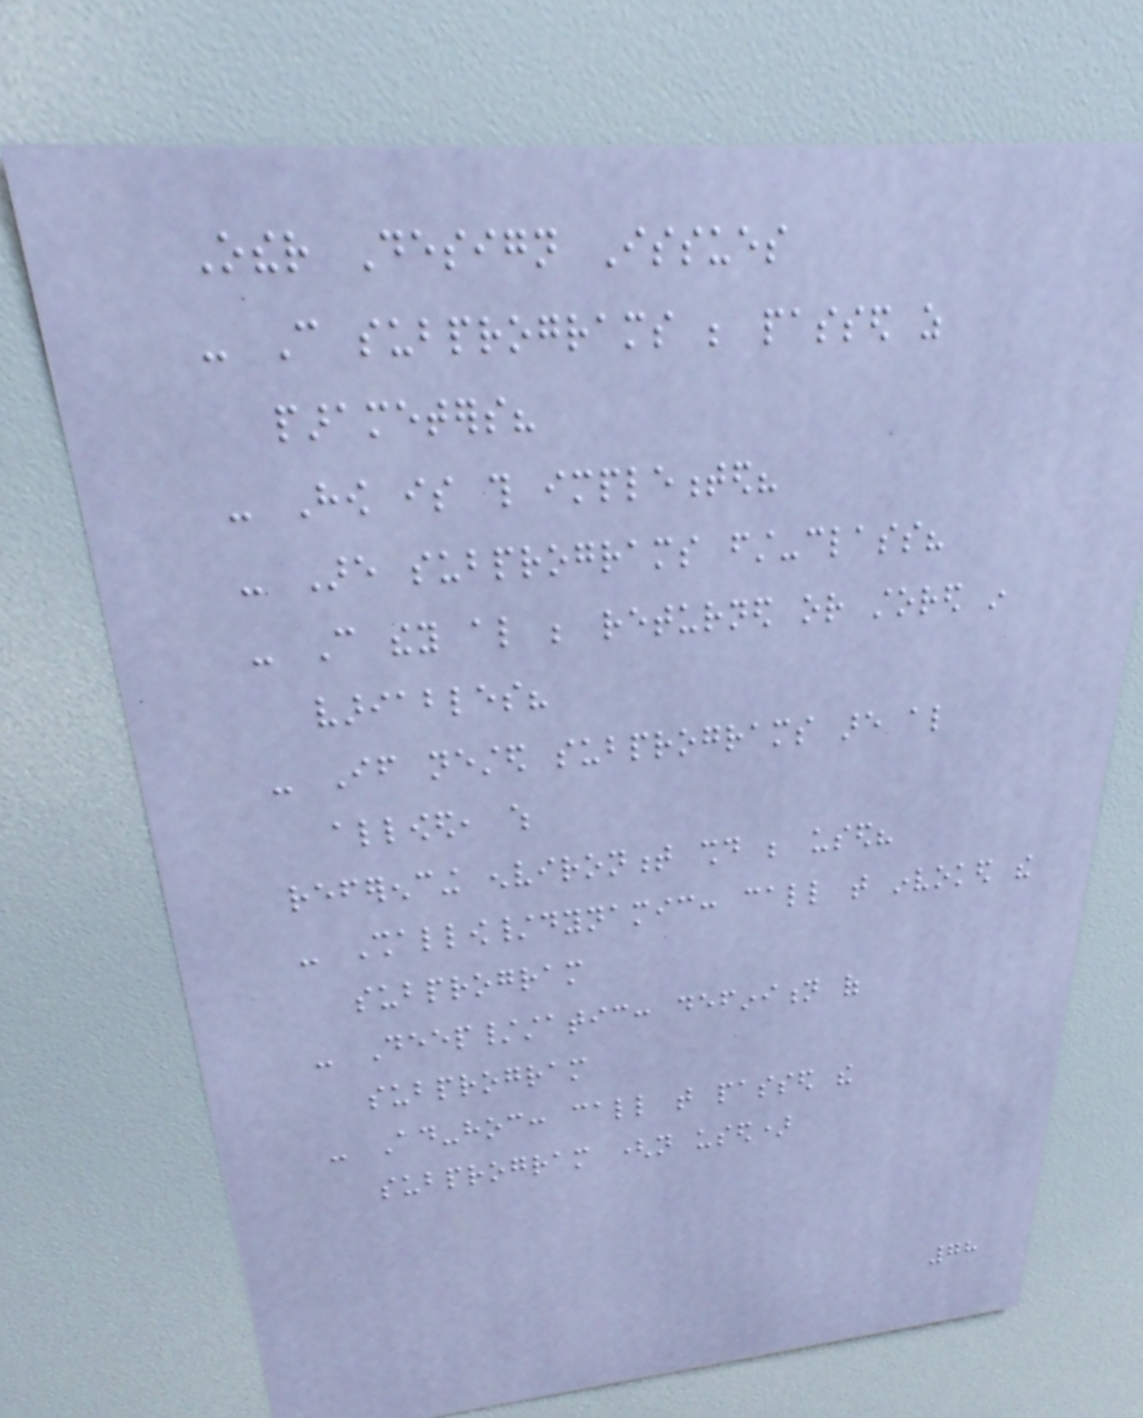Other Design Issues
- Can subprograms be passed as
parameters?
- How is this implemented?
- Are subprograms first-class?
- Can they also be returned or stored in
variables?
- If nested subprograms are also
allowed, which
referencing environment should be used?
- Shallow/dynamic: call that invoked the
subprogram
- Deep/static: definition of
subprogram
- Ad-hoc: call that passed the
subprogram (not used)
78
